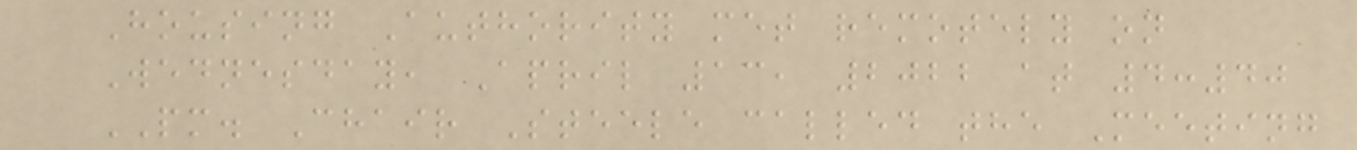Housing Authority met remotely on
Wednesday, April 13, 2022 at 4:40
PM. Chair Steele called the Meeting
